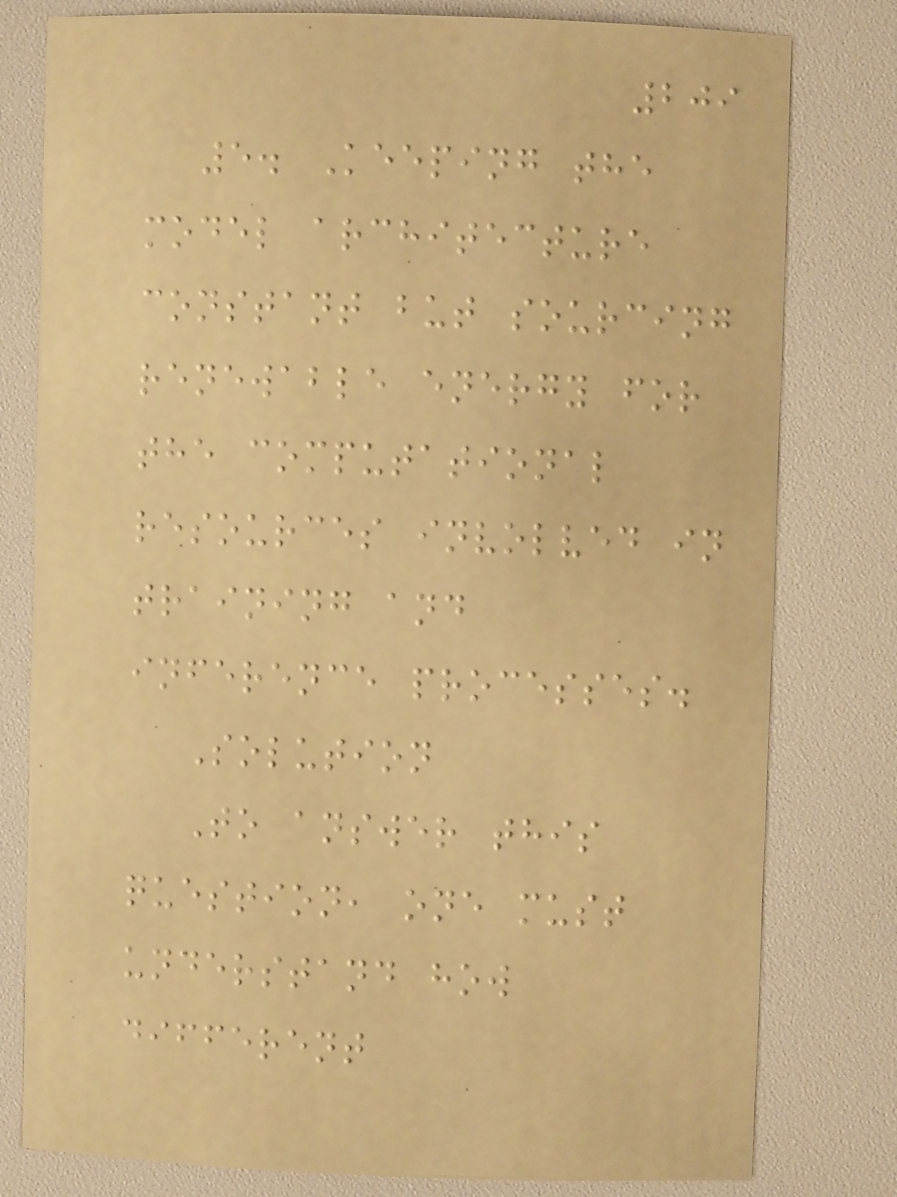209
5. Keeping the
model architecture
constant but sourcing
renewable energy for
the computational
resources involved in
training and
inference processes.
Solution
To answer this
question, one must
understand how
different
